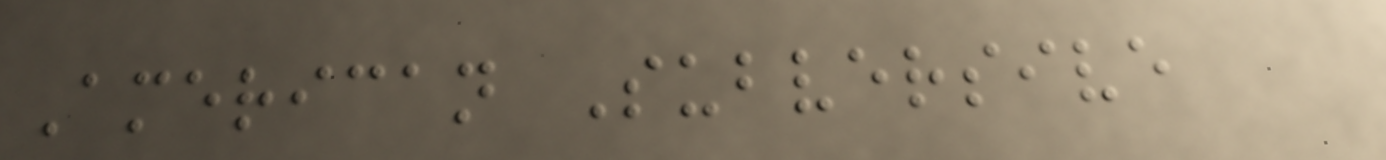American Subversive
